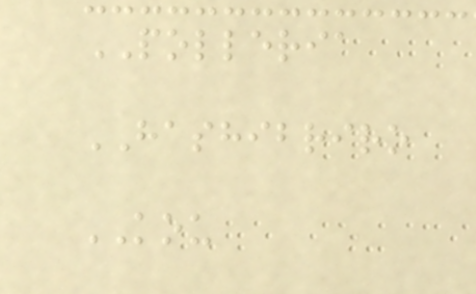POLLERIA
HASHIBRIRO
KOU
